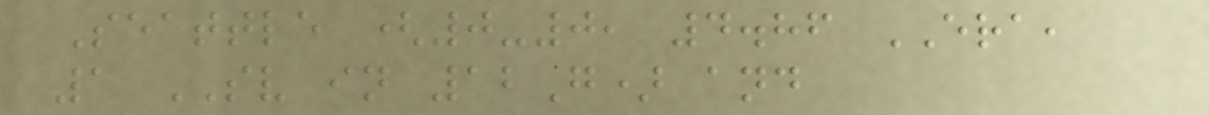Seattle (0-0, 4.86 ERA,
1 SV in 12G) and
